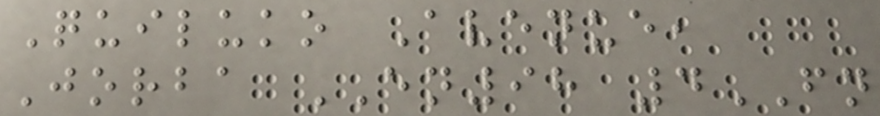Quiluko Avenue,
Jorba EN98 4FN
